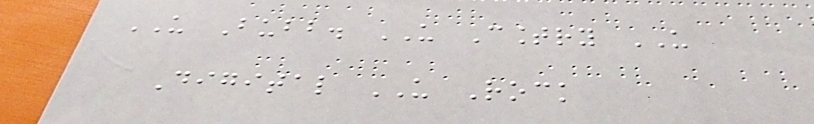US Bubb. US Country US
Digital US Rock
